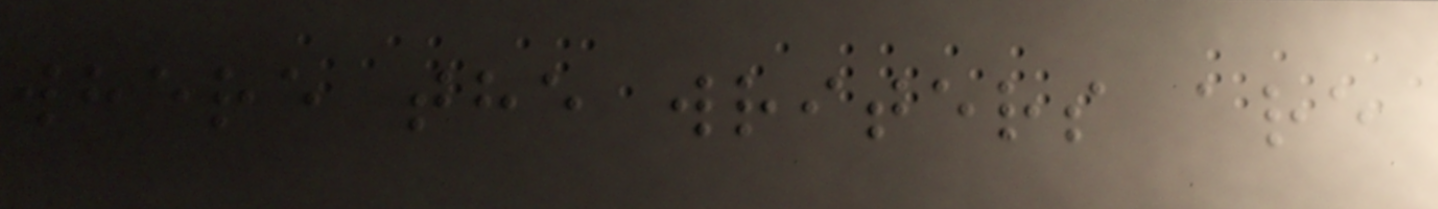where the writers are
